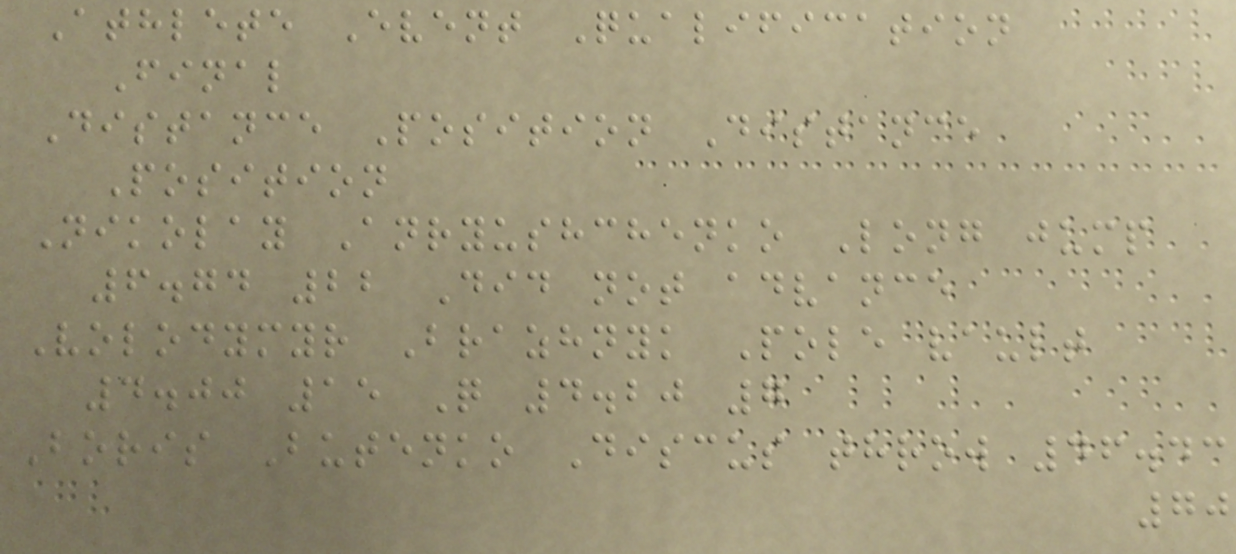Athlete Event Qualification
Final
Distance Position Distance
Position
Nikolay Anryushchenko Long jump
6.74 22 Did not advance
Volodymyr Brazhnyk Pole vault
4.00 15 Q 4.20 7
Boris Butenko Discus throw 46.43
70
